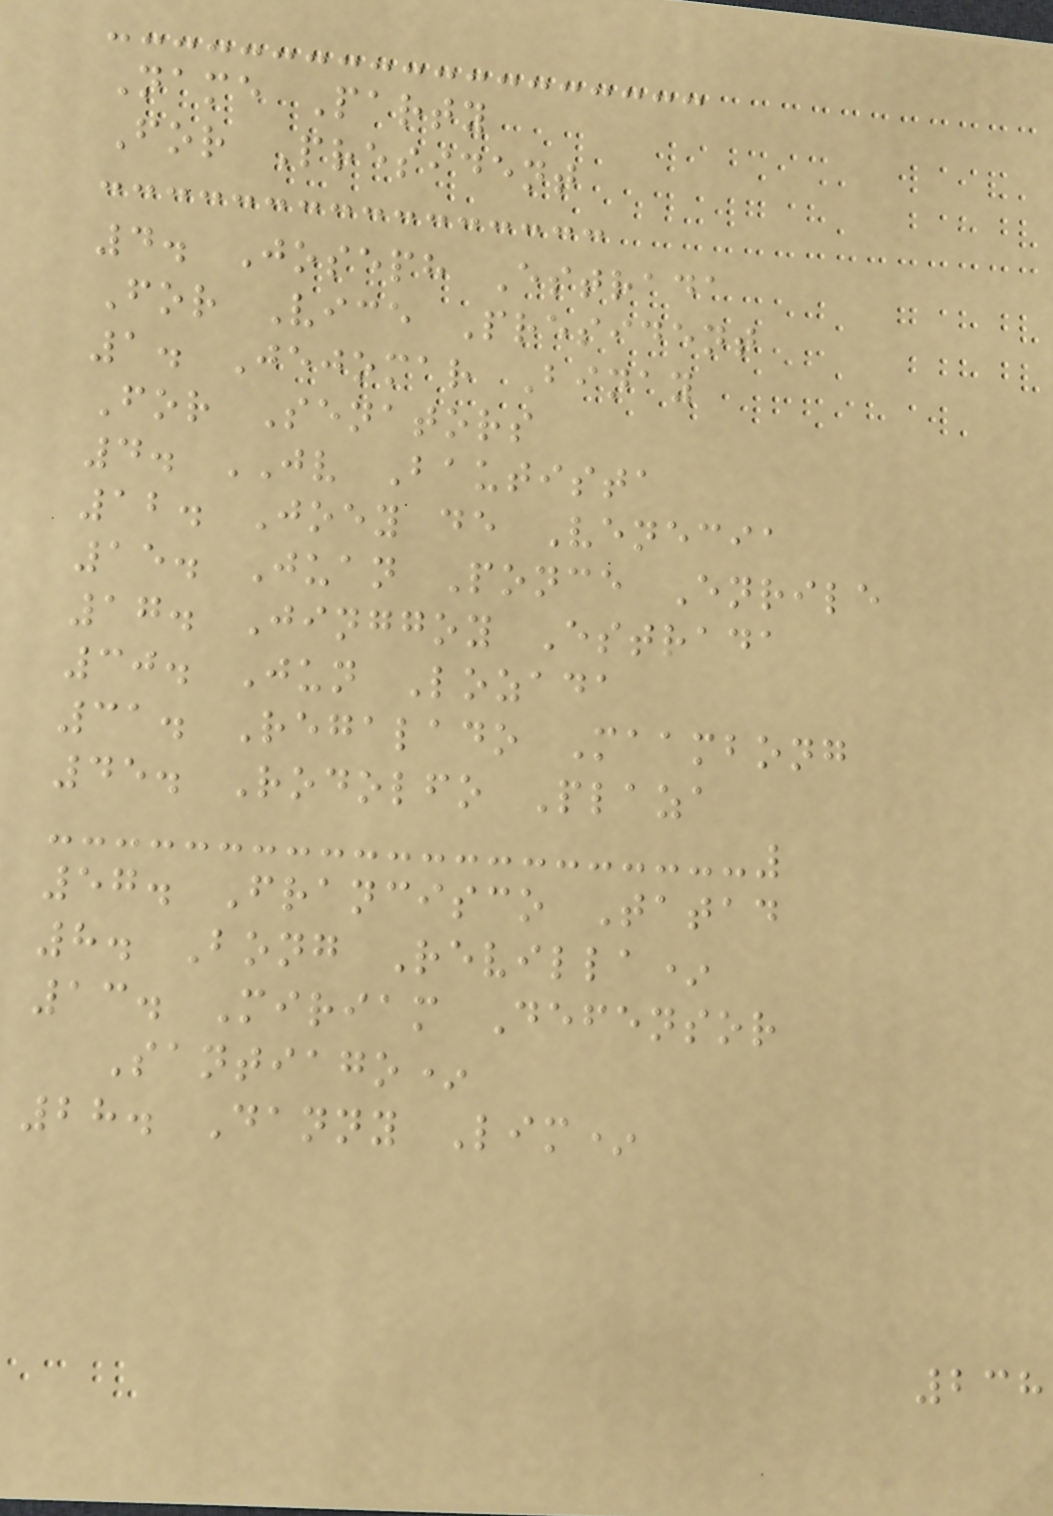Name Party
For President
4. Joseph Estrada
For Vice President
1. Jejomar Binay
For Senators
4. JV Bautista
12. Joey de Venecia
15. Juan Ponce Enrile
17. Jinggoy Estrada
30. Jun Lozada
31. Regalado Maambong
45. Rodolfo Plaza
57. Francisco Tatad
8. Bong Revilla*
13. Miriam Defensor
Santiago*
28. Danny Lim*
238
